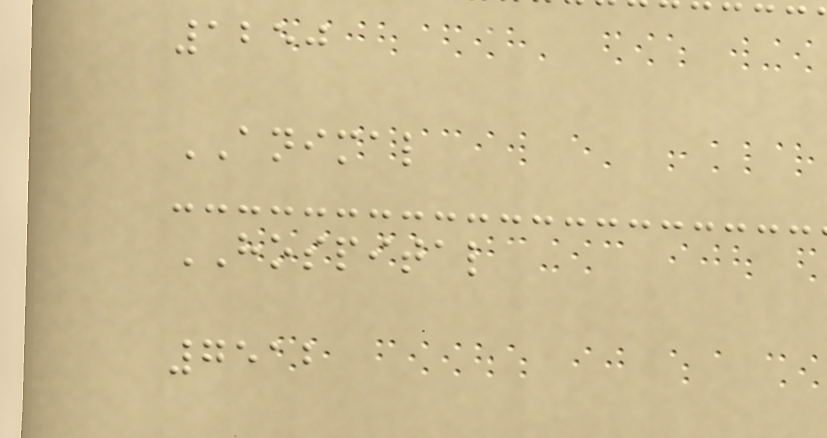1250
ANIMAL
HOSPITAL
7512
